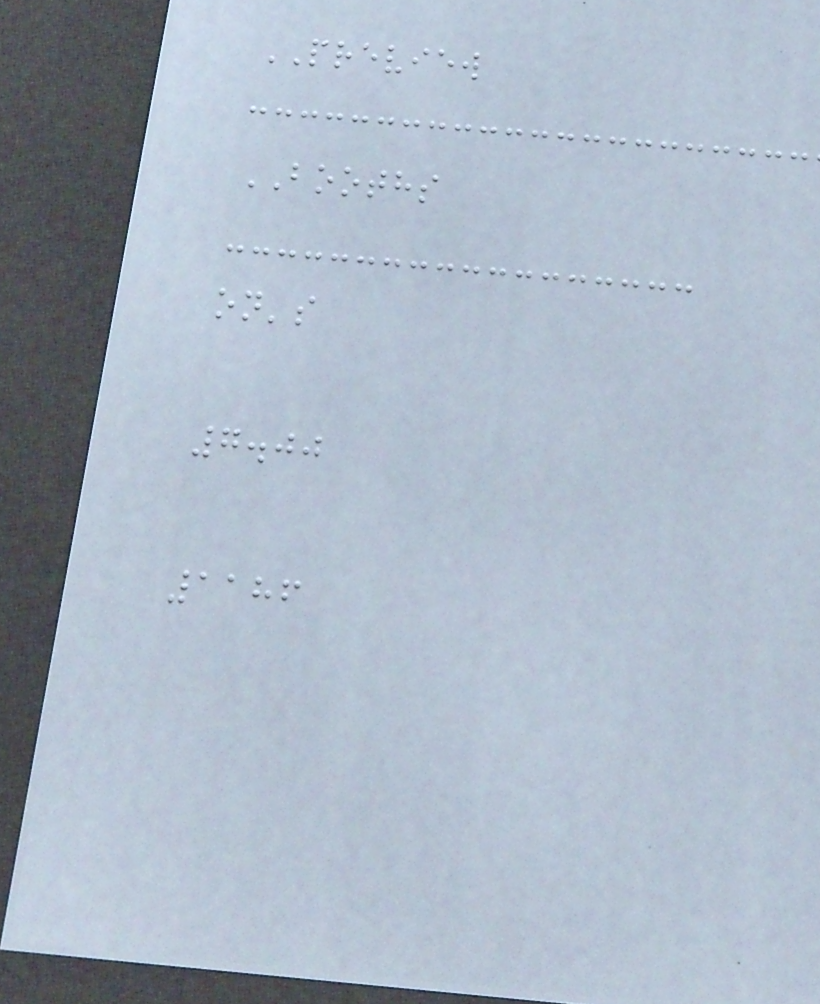PREVIEW
BOOTHS
on's
7.00
1186
